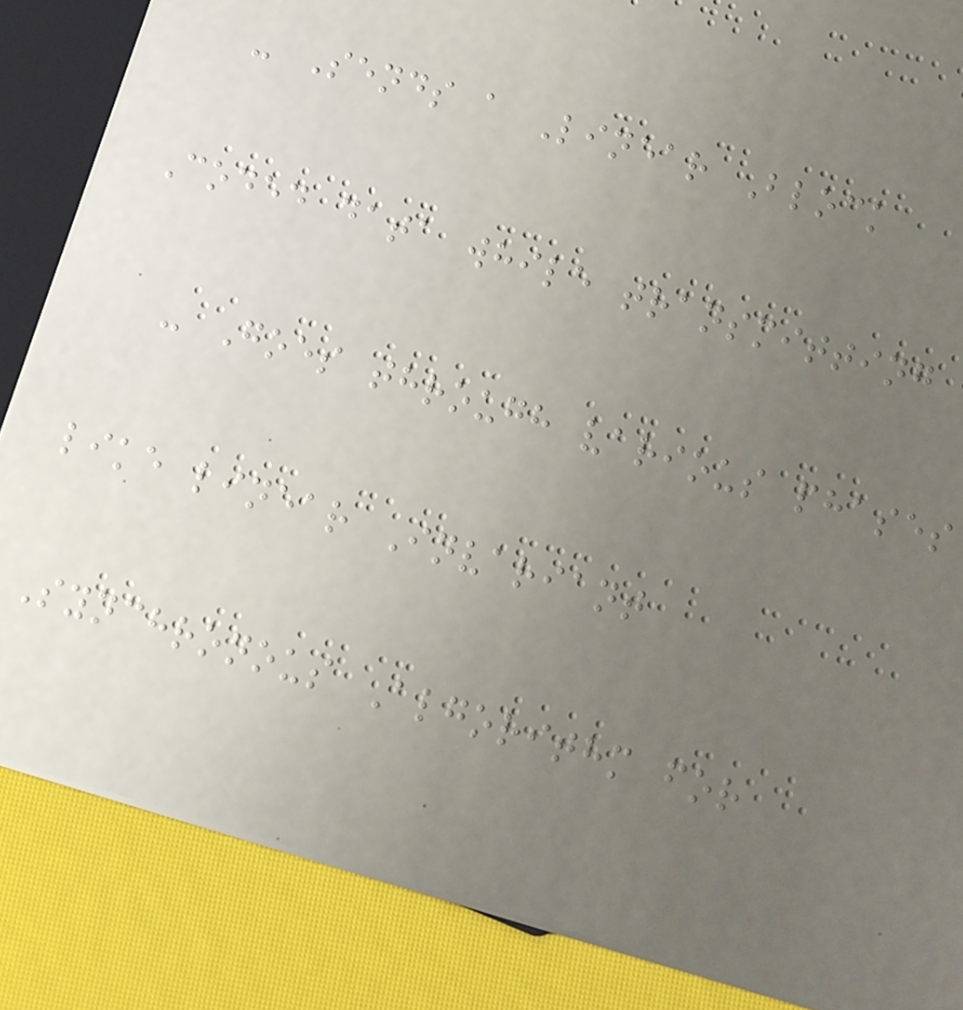- Sends a Linear Block
Coded data while transmitting
- Goes through various phases
like linear Invariant
Synchronous Algorithm for
